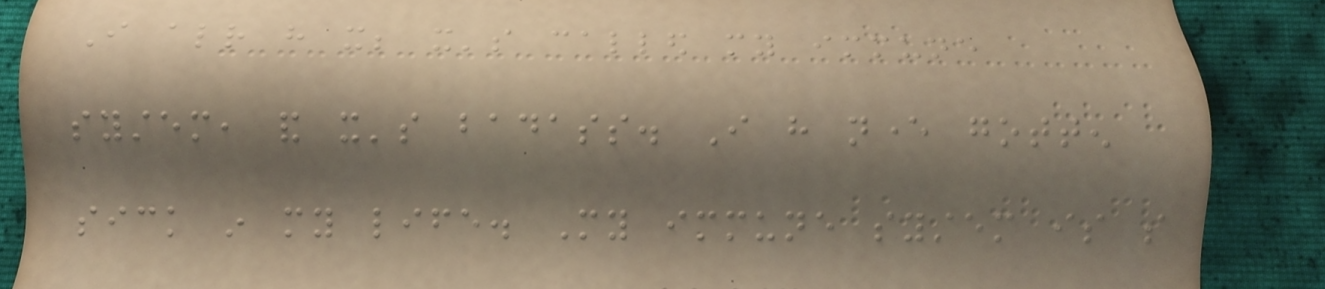I already have it; it's called my immune
system, and it's badass. I have never gotten
sick in my life. My immune system is so
